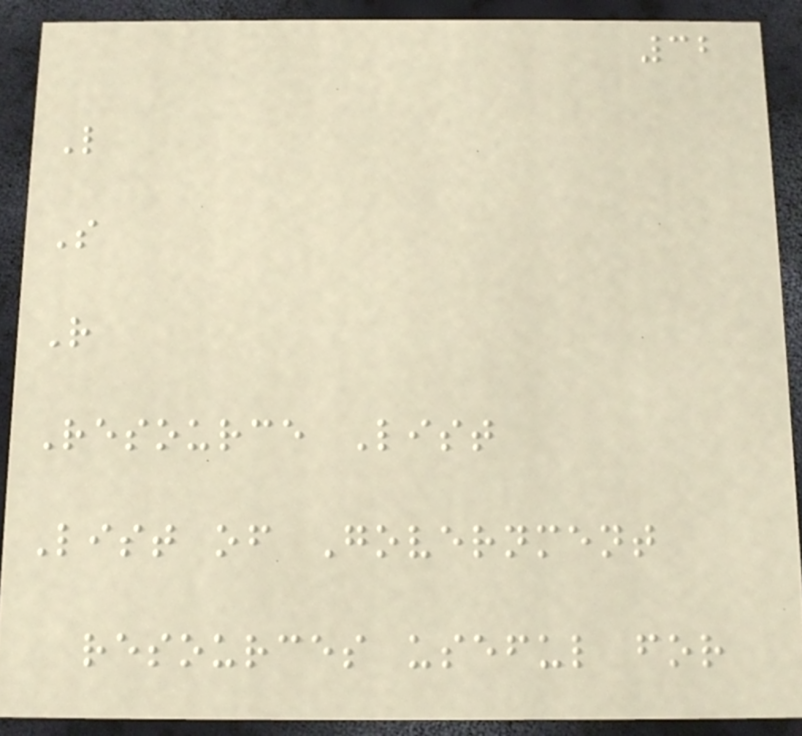32
L
S
R
Resource List
List of Government
resources useful for
